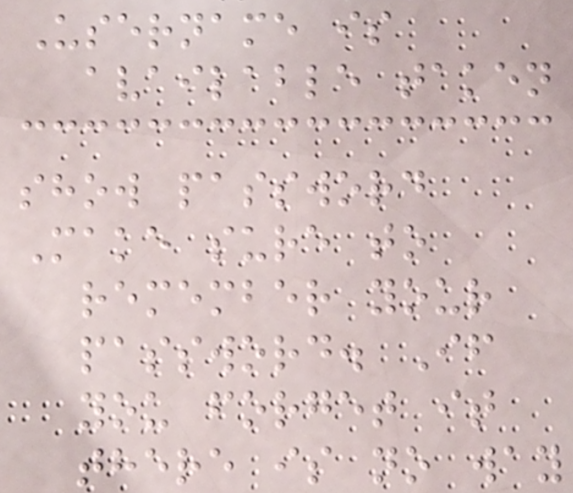Username is
available taken
show password
Make sure to
remember your
password. If
you forget it
there is no way
